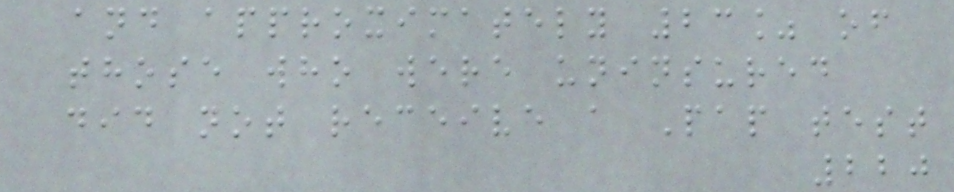and approximately 23% of
those who were uninsured
did not receive a Pap test
220
